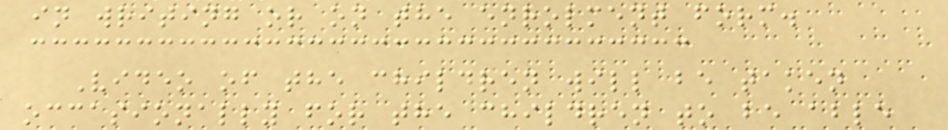in writing or on the enrolment form.
Video of the children will be taken
occasionally for the children to be able
